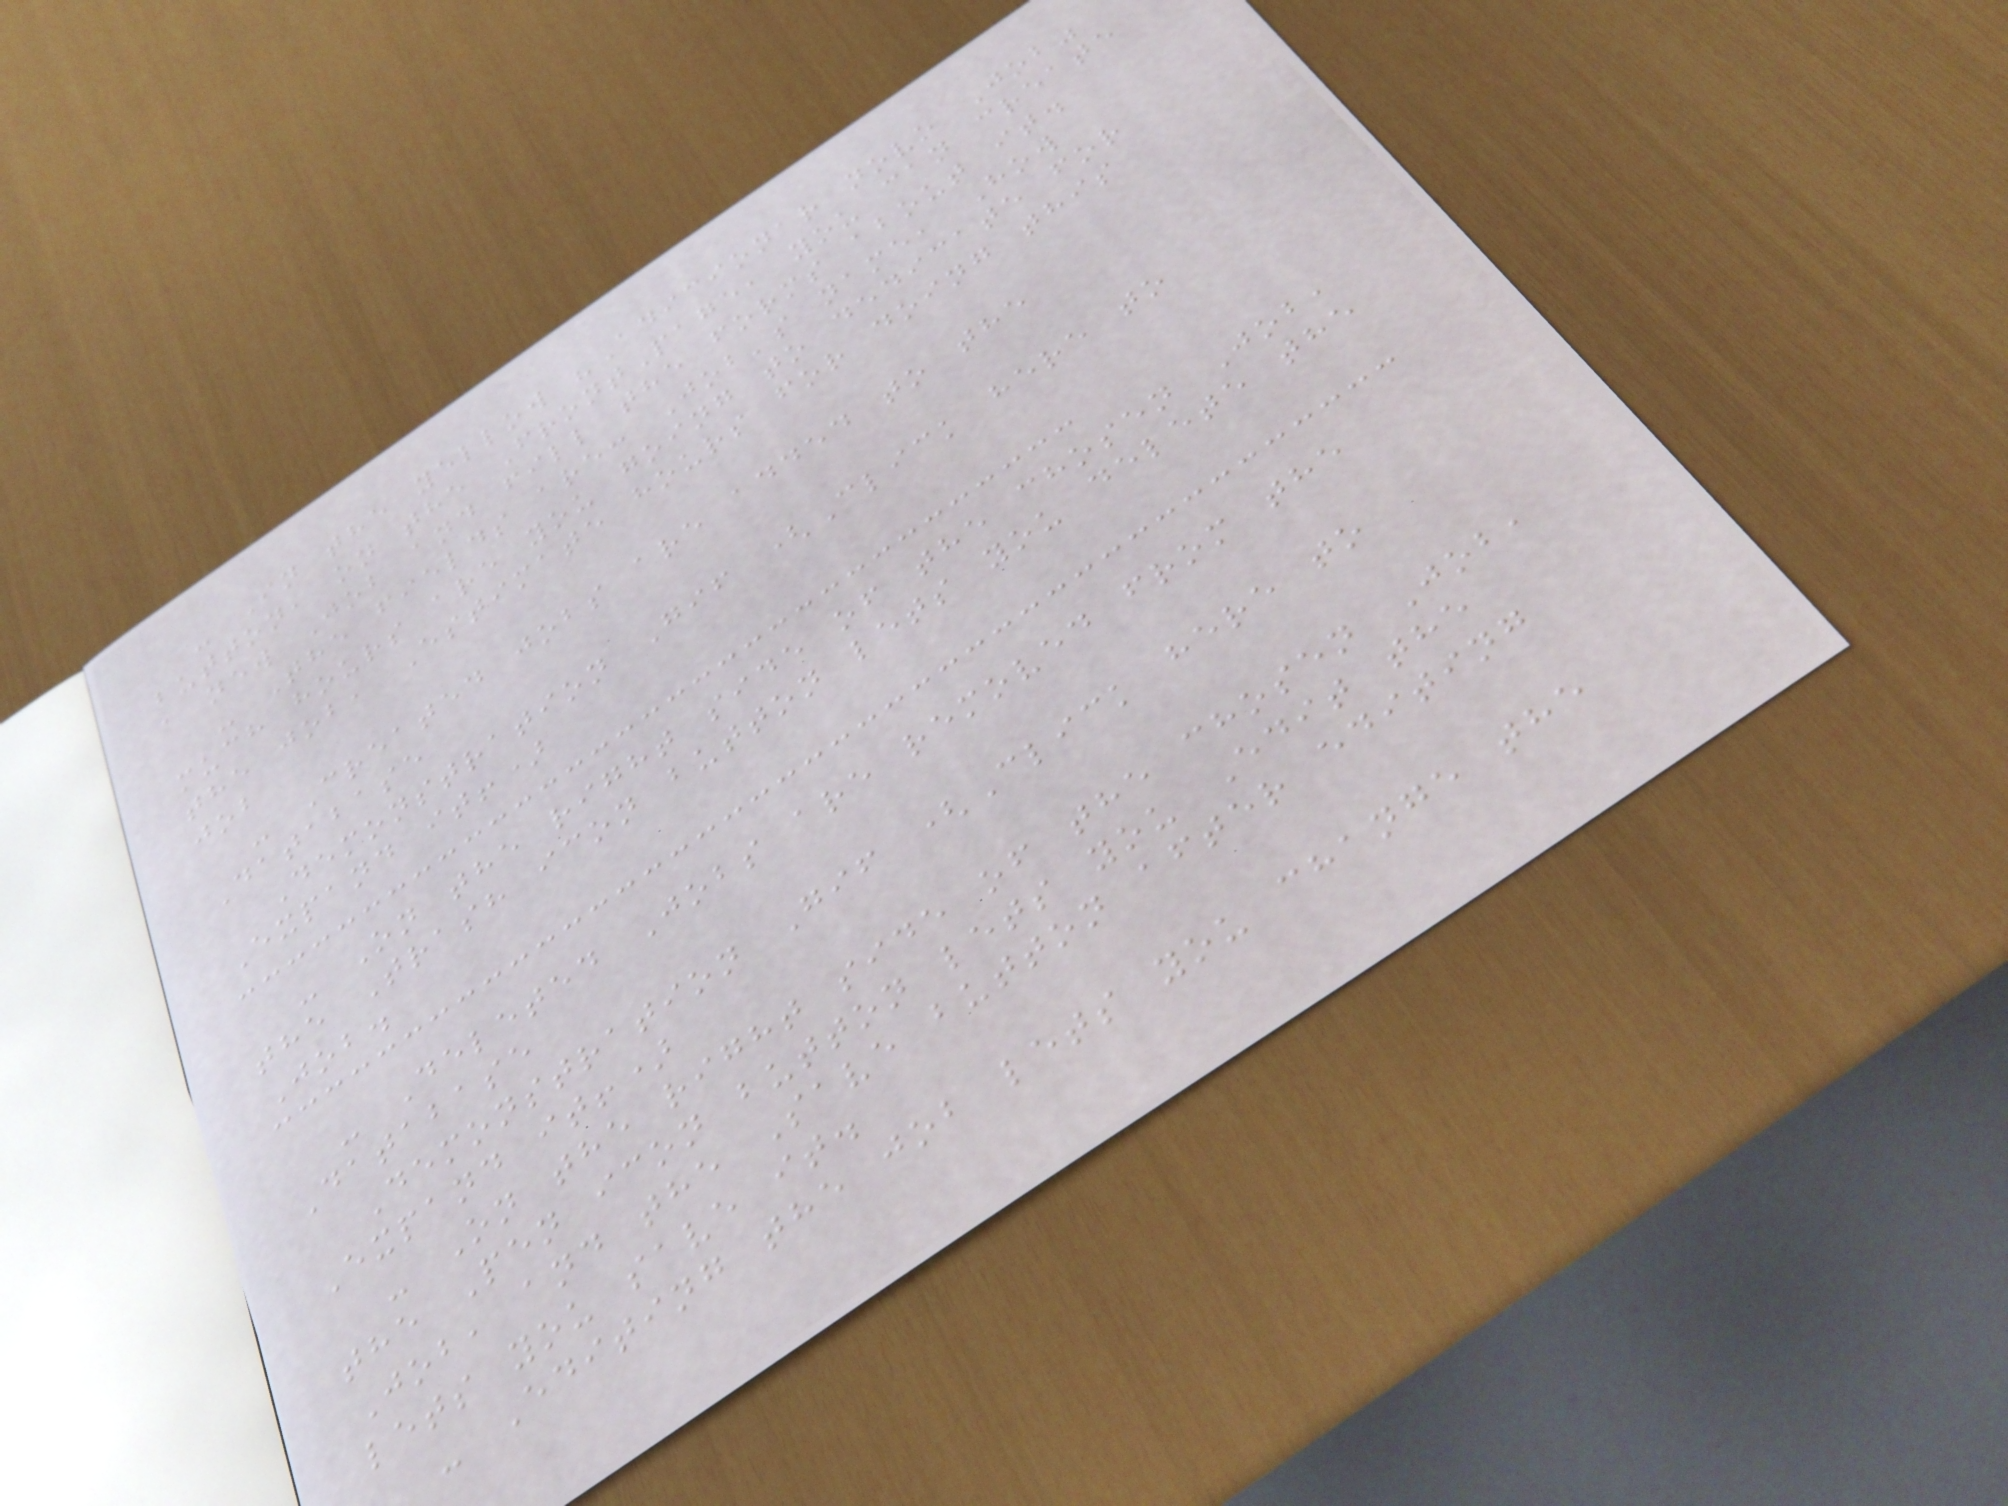- In the yellow "Adicionar novo Job"
button, on the FrontPage, you can create
a new Job and fill the forms about it.
- The fields are: Job's name, How
much hours are you going to dedicate for
the job, Estimate hours for doing this
job
- Created jobs are added to the
Database
Demonstration Gif (Click here to
Expand it!)
- On the right side of the chosen Job,
the Trash icon button lets you delete the
Job.
- Deleted Jobs are removed from the
Database
Demonstration Gif (Click here to
Expand it!)
- On the right side of the chosen Job,
the Pen icon button lets you Edit the
Job, and the Save button after editing
lets you save it.
- Editing the job lets you change the
